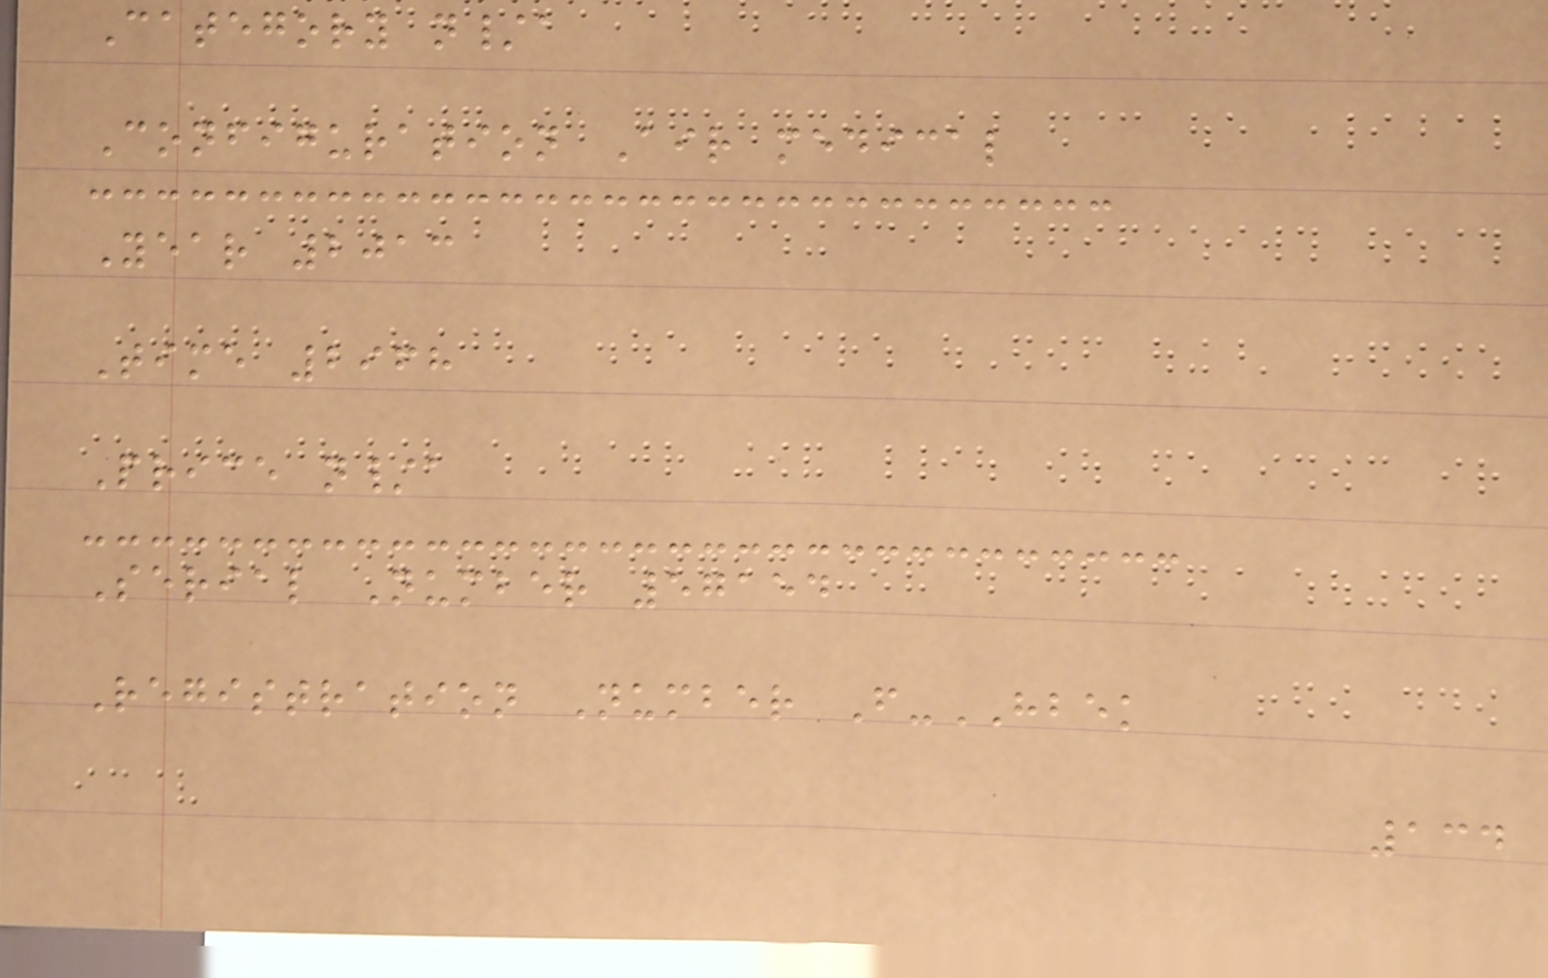Category n/a
Configuration Air medical
Year 2013
Time 2968
Price n/a
Serial Number 57154
Registration Number F-HBEK
134
